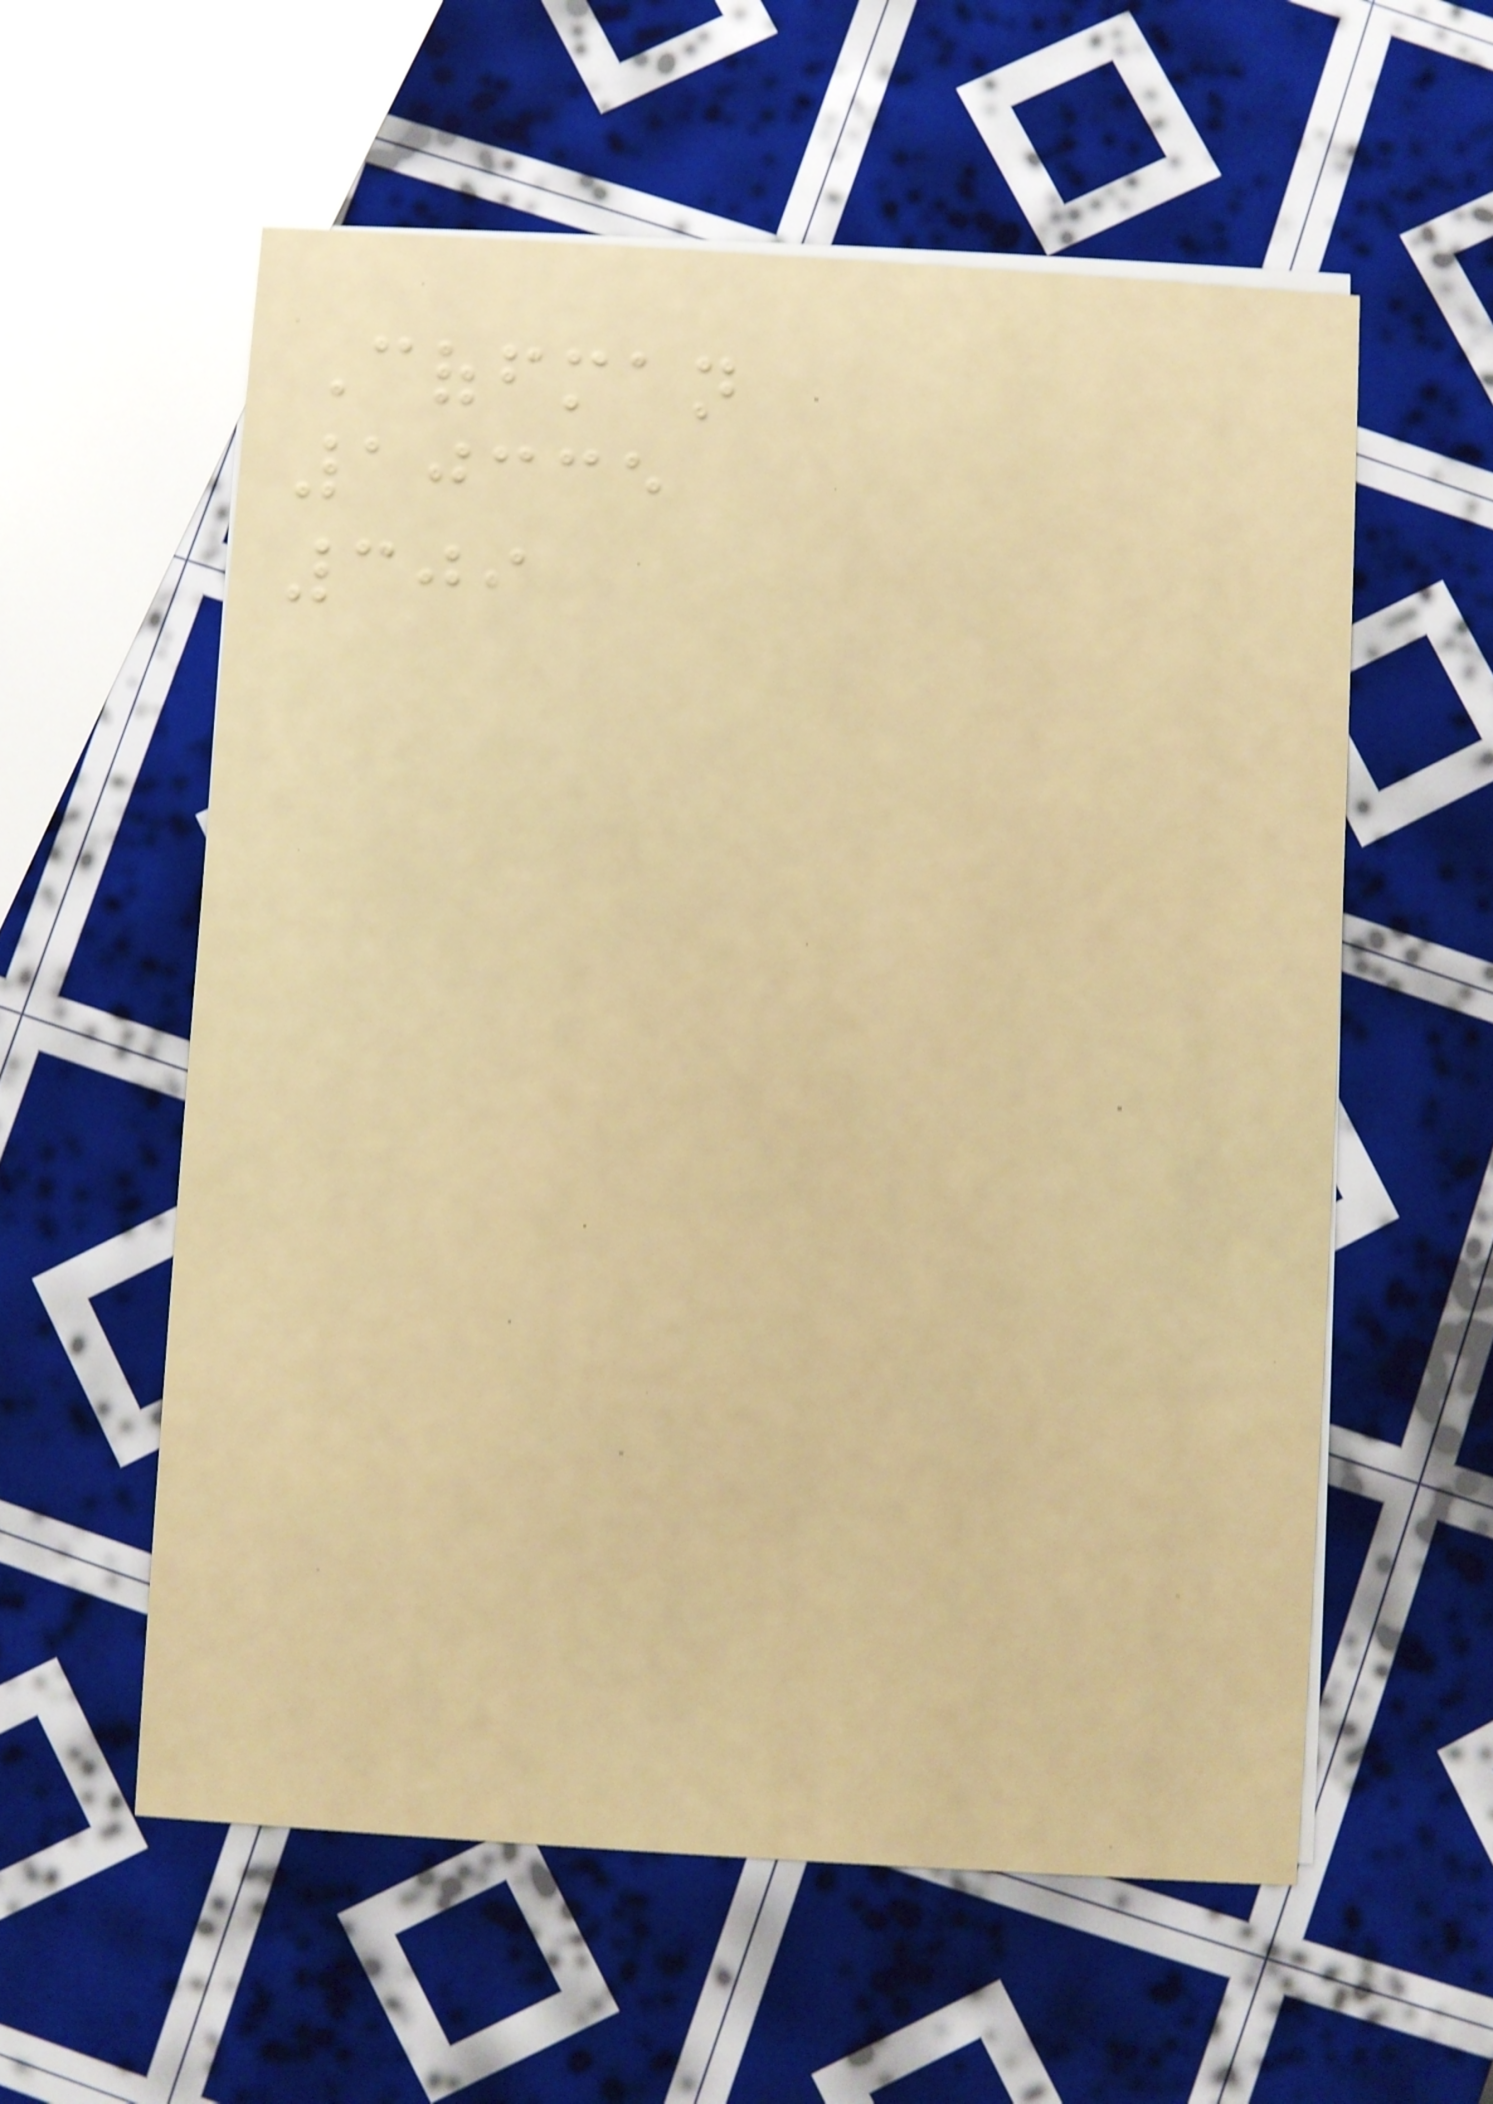Coffman
10335
309
